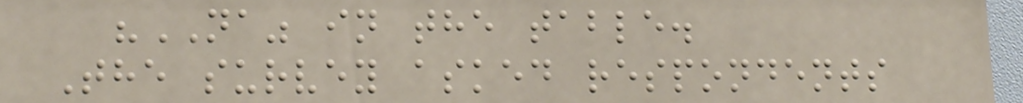"NA" in the table.
The survey asked respondents
